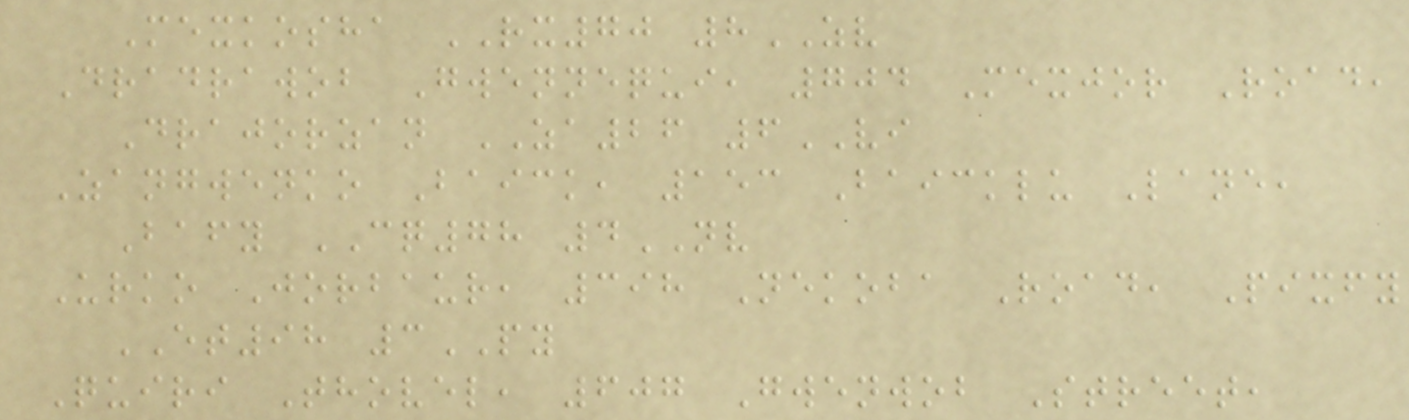Mexkosha RX70 8ZV
Dradrawob Gwennequi, 704 Mexjor Road,
Drajorzan ZA26 6VI
Zangwenko Baick, 153 Baicklu Lane,
Bafy CQ78 4NV
Urko Jorbaur, 398 Nekoba Road, Pixfy
ET98 3PY
Quiri Thovel, 607 Gwenwob Street,
